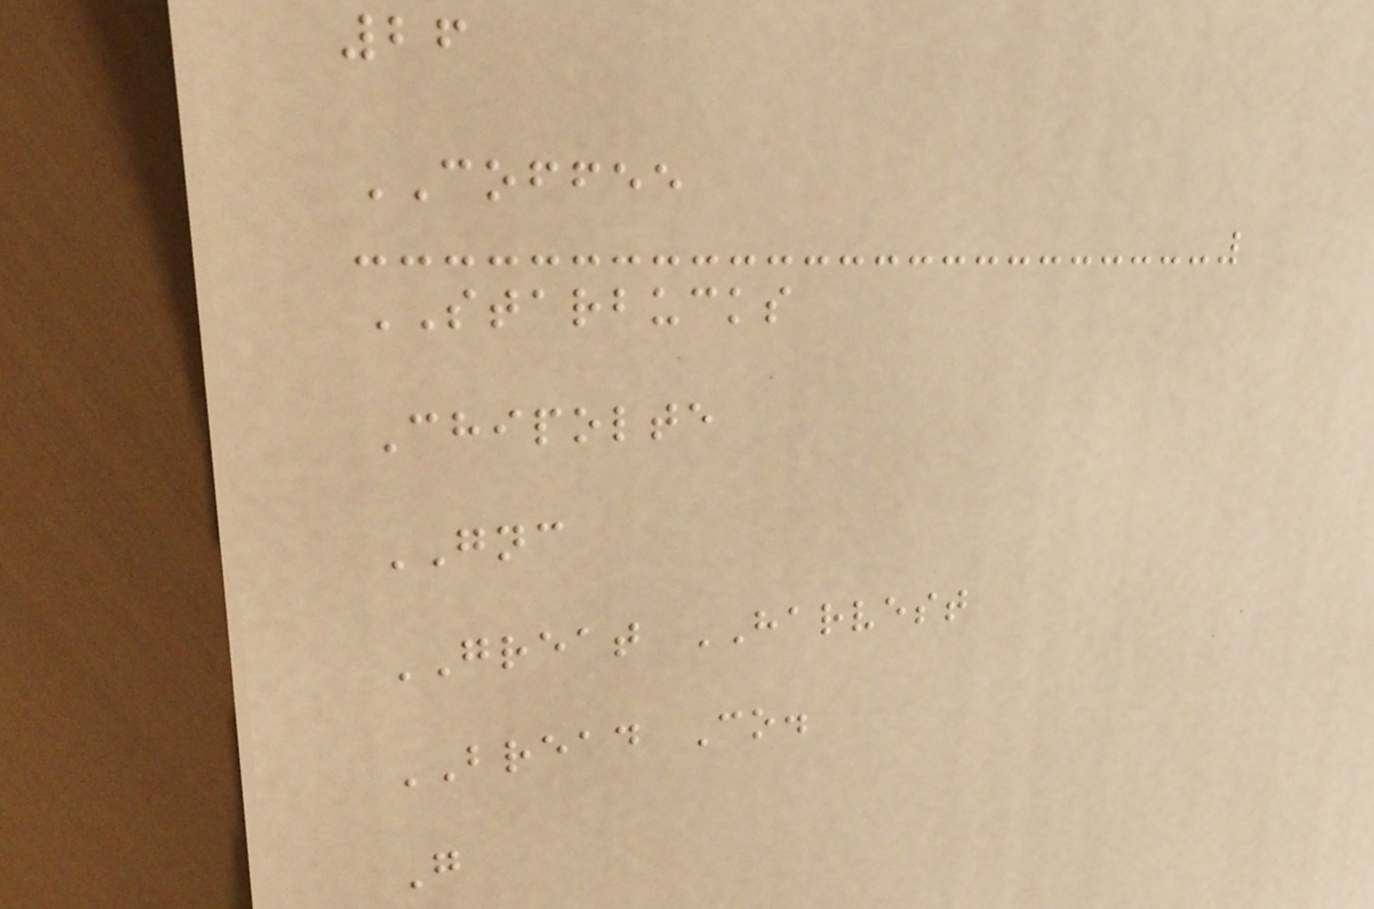26
COFFEE
STARBUCKS
Chipolte
GNC
GREAT HARVEST
BREAD Co.
G
